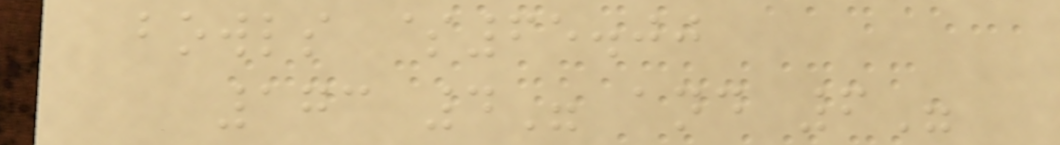bowls $65.00
173 4" and 6"
